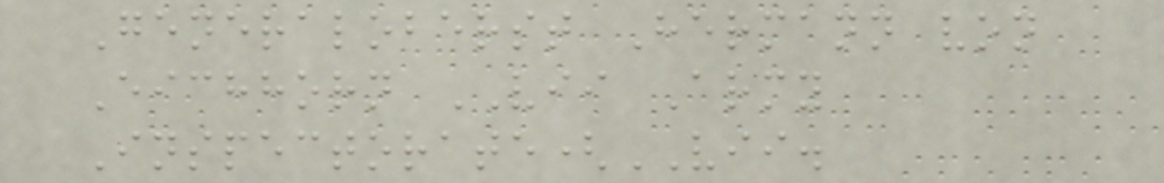Generaloberst Hermann von
Eichhorn VII Army
Inspectorate(VII.
